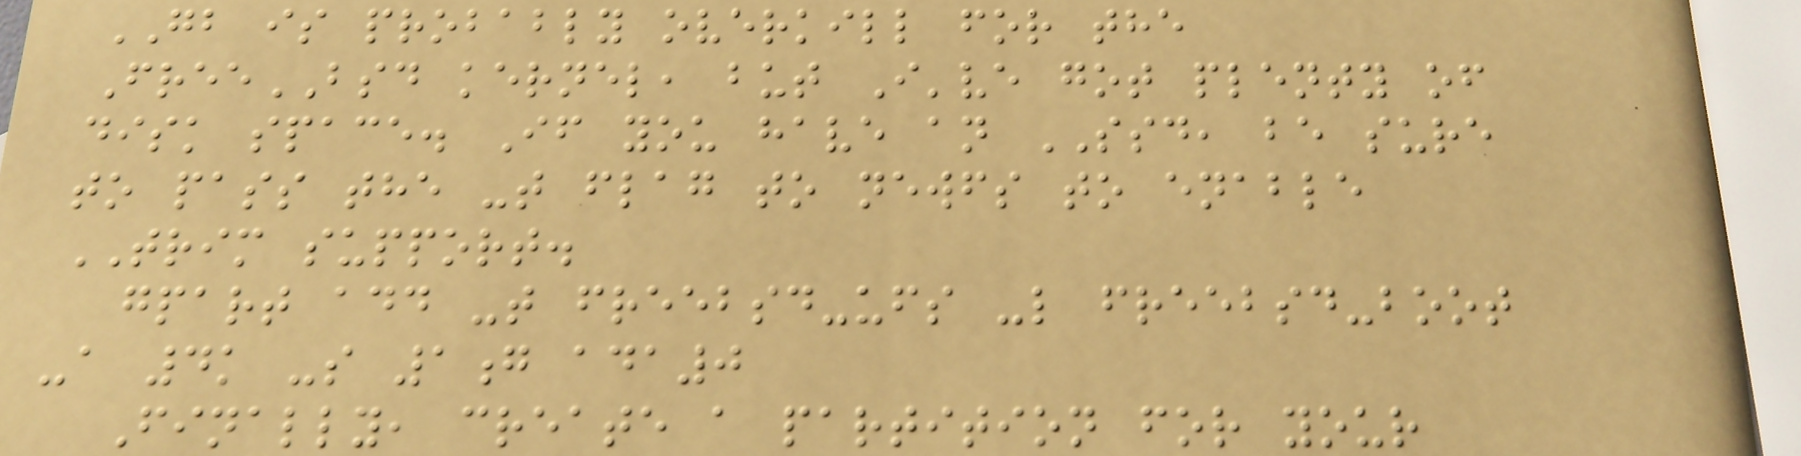GB is probably overkill for the
FreeBSD kernel, but I've got plenty of
disk space. If you have an SSD, be sure
to pass the -t flag to newfs to enable
TRIM support.
gpart add -t freebsd-ufs -l freebsd-boot
-a 4k -s 1g ada0
Finally, create a partition for your
